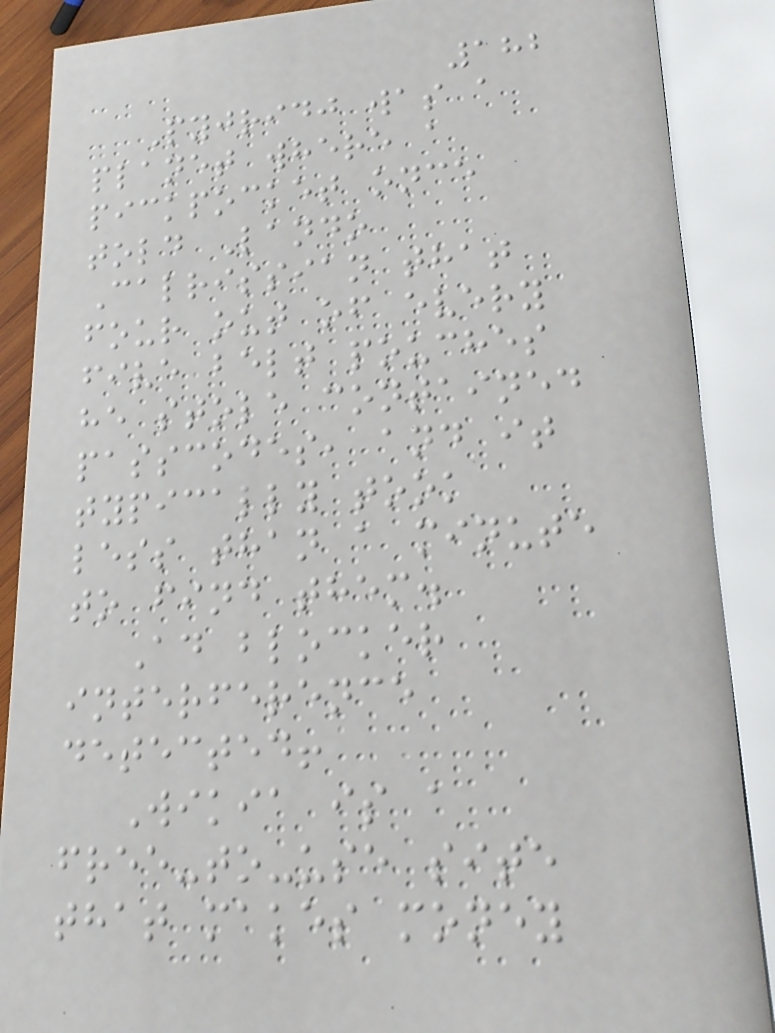182
Pyjridj was a
planet where a
pickpocket once
told Lando
Calrissian that
four out of every
five belt pouches
he stole contained
passcodes, and it
typically took
less than a minute
to find them.
Ad blocker
interference
detected!
Wikia is a
free-to-use site
that makes money
